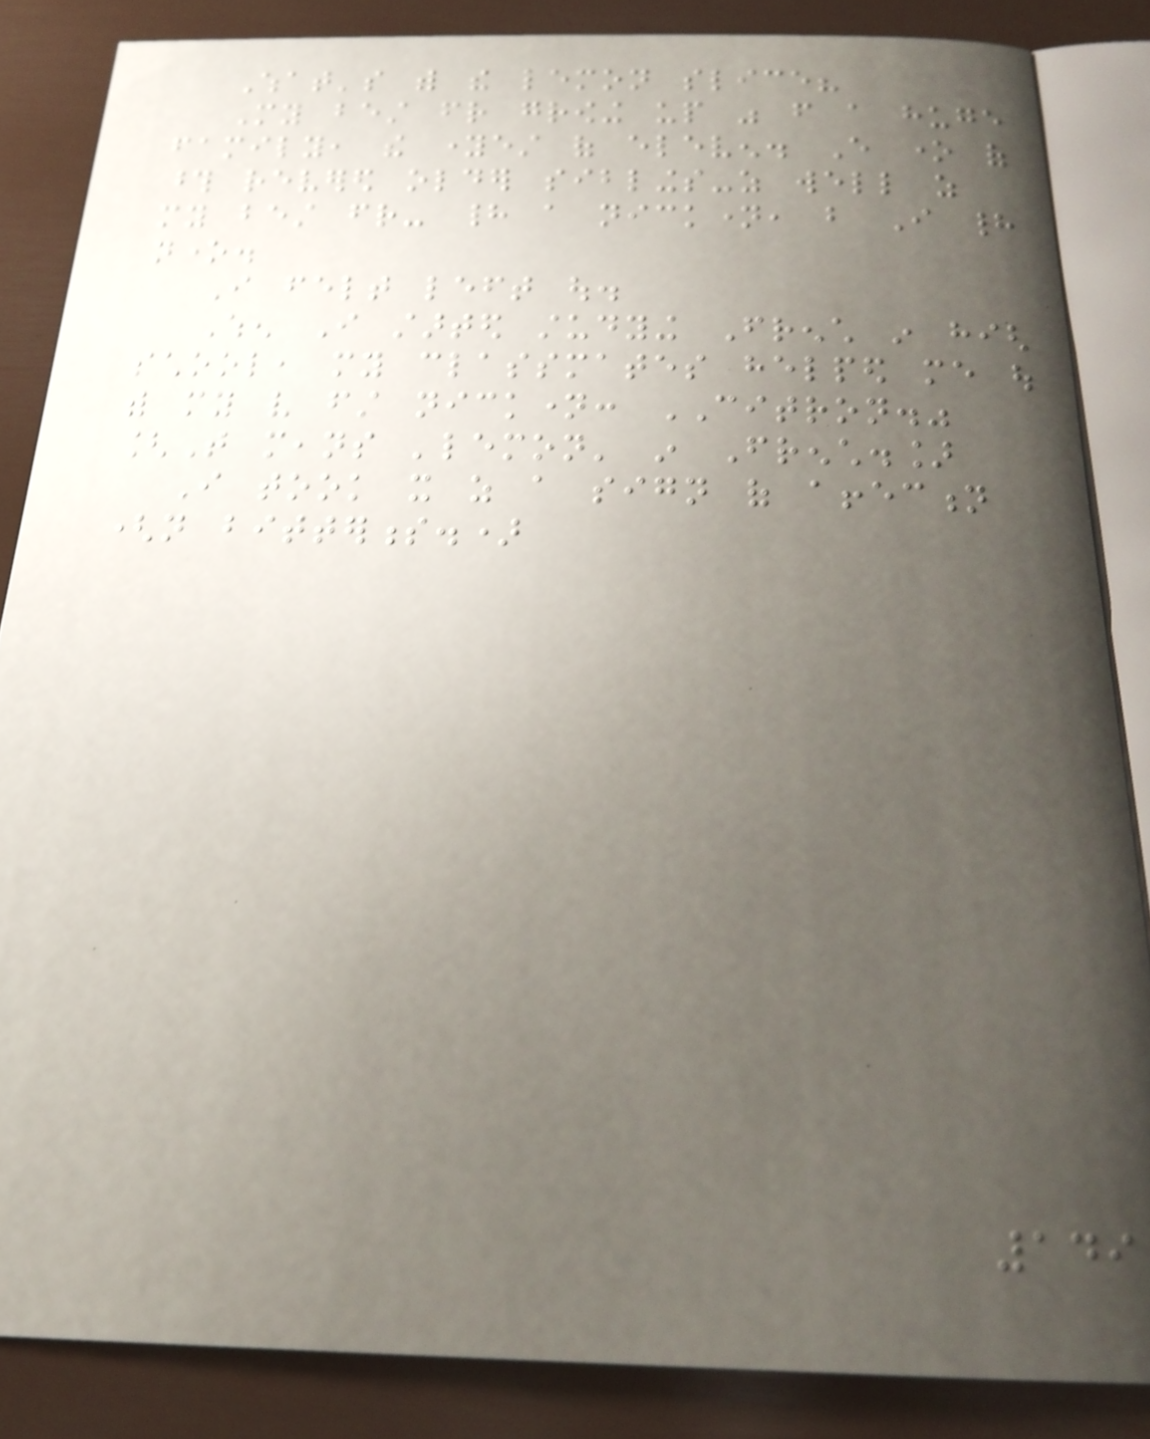What's with the lemon slice?
My best friend growing up was from a huge
family, the youngest of eleven. Every one of
those revered older siblings-as well as
my best friend- had a nickname, but I had
none.
I felt left out.
When I started studying French in high
school, my classmates helped me out
with my very first nickname: CITRON."
[That means 'lemon' in French.]
I took it as a sign of affection
(not bitterness.)
149
